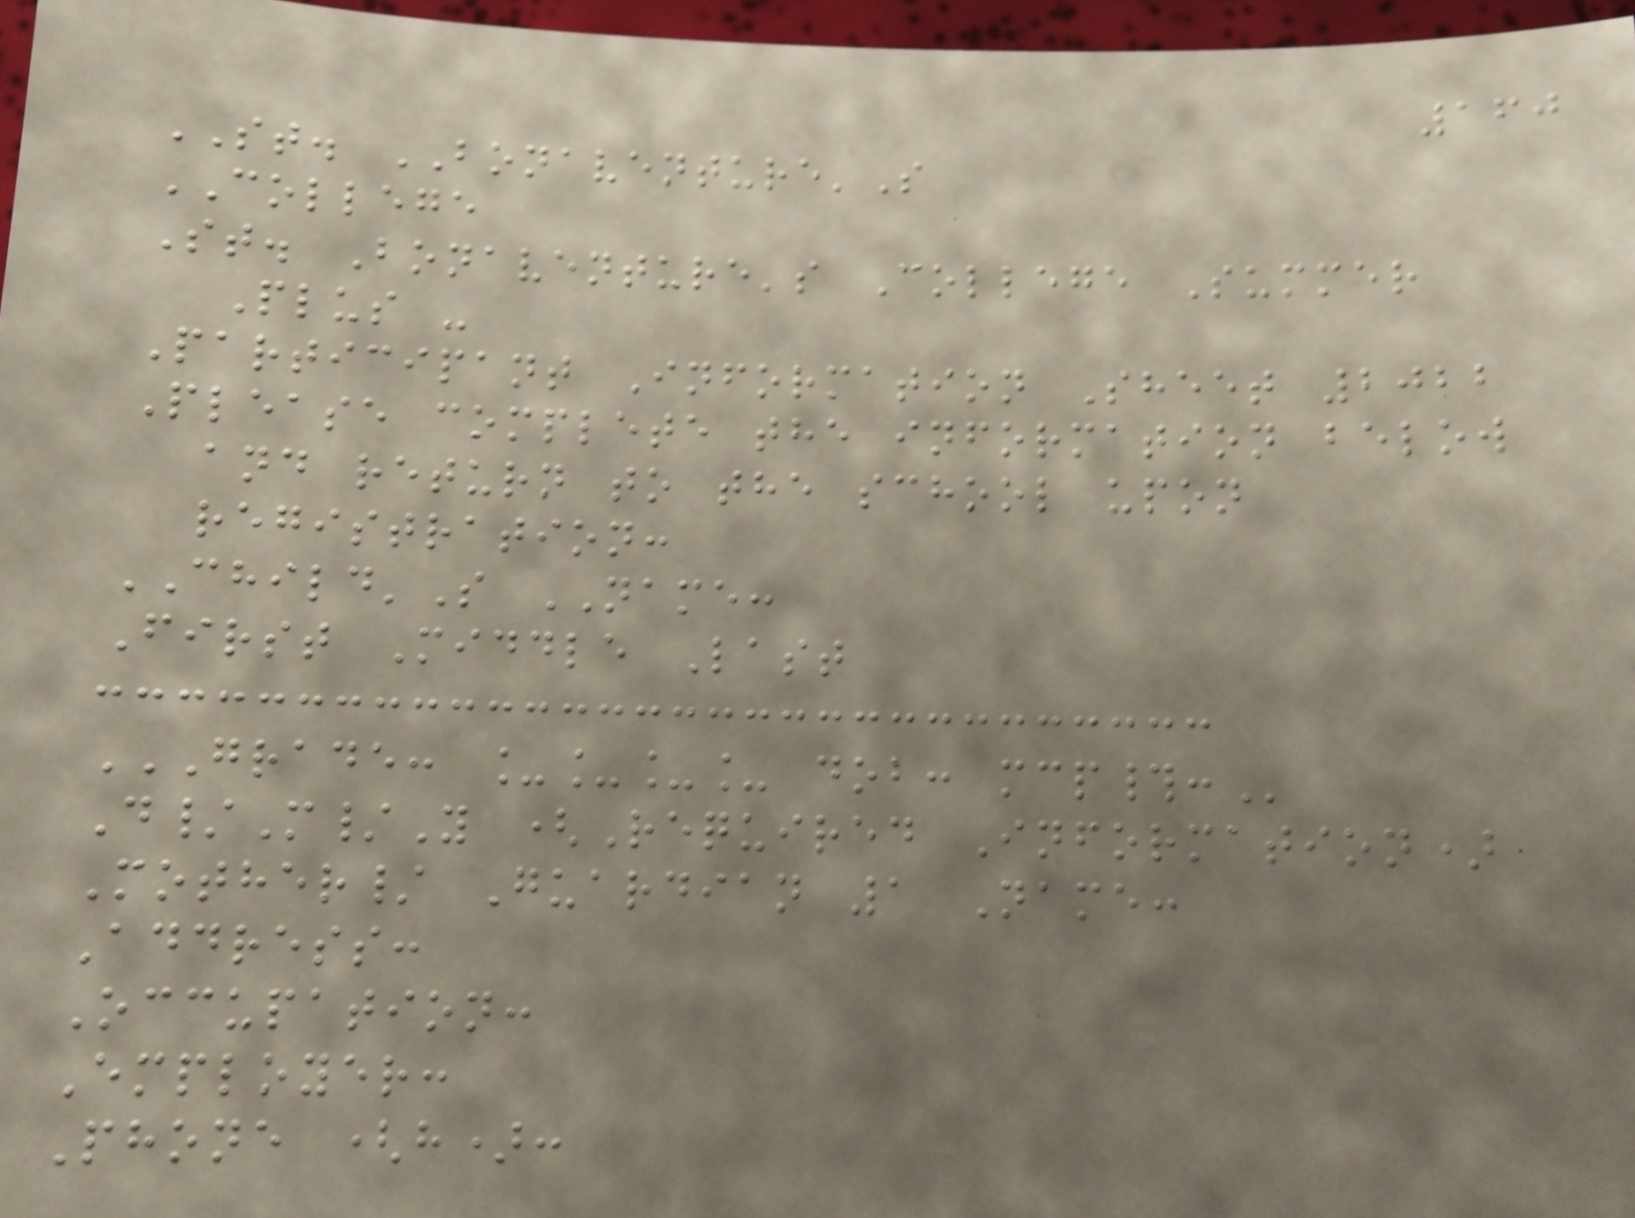160
ST. BONAVENTURE'S
COLLEGE
St. Bonaventure's College Summer
Plus -
Participant Information Sheet 2022
Please complete the information below
and return to the school upon
registration:
CHILD'S NAME:
First Middle Last
GRADE: ____ DOB: MCP#:
D/M/Y (Required Information)
Mother/ Guardian 1 Name:
Address:
Occupation:
Employer:
Phone (h):
